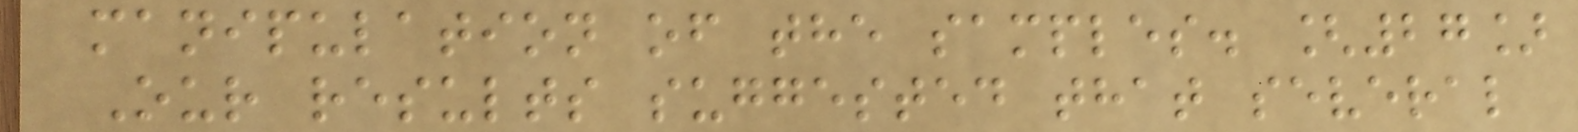manipulation of the samples. [27]
Our results suggested that several
